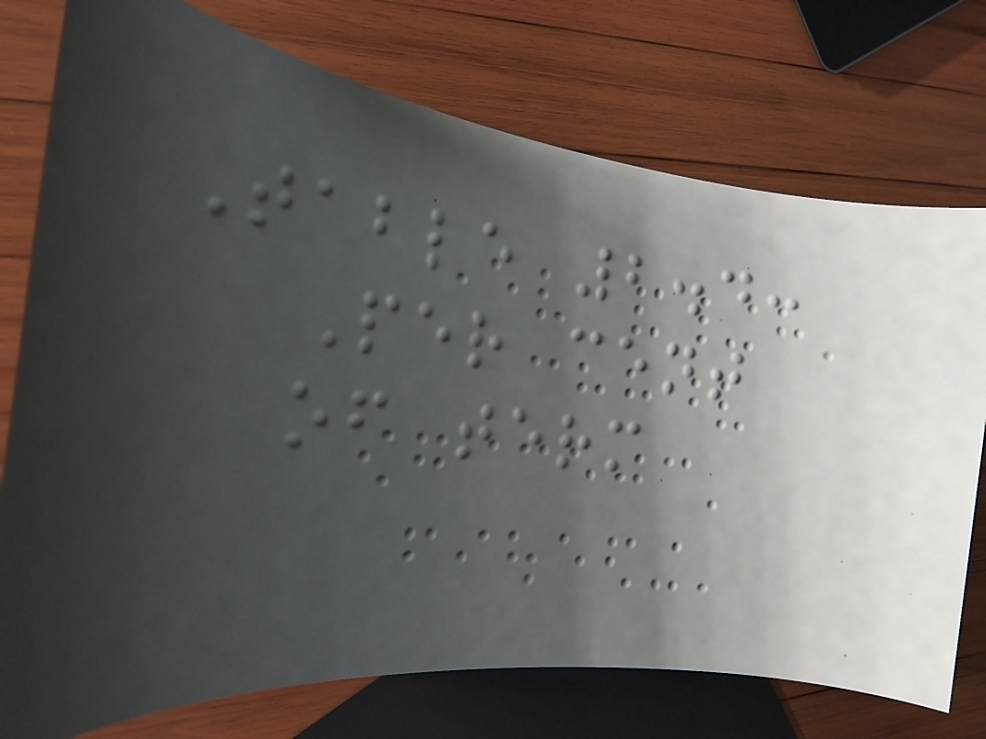Table 2.4:
Per cent
of term
